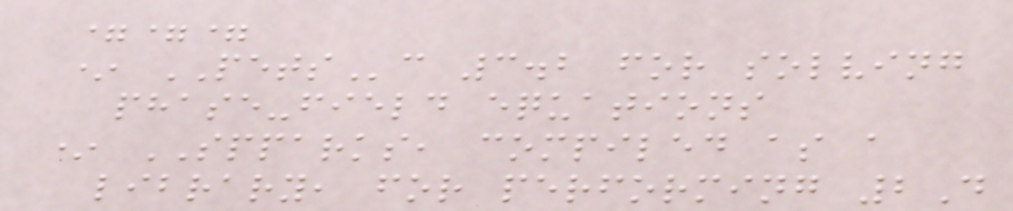===
* PETSc 3.2 for solving
phase-field equations
* SPPARKS, compiled as a
library, for performing 2D
